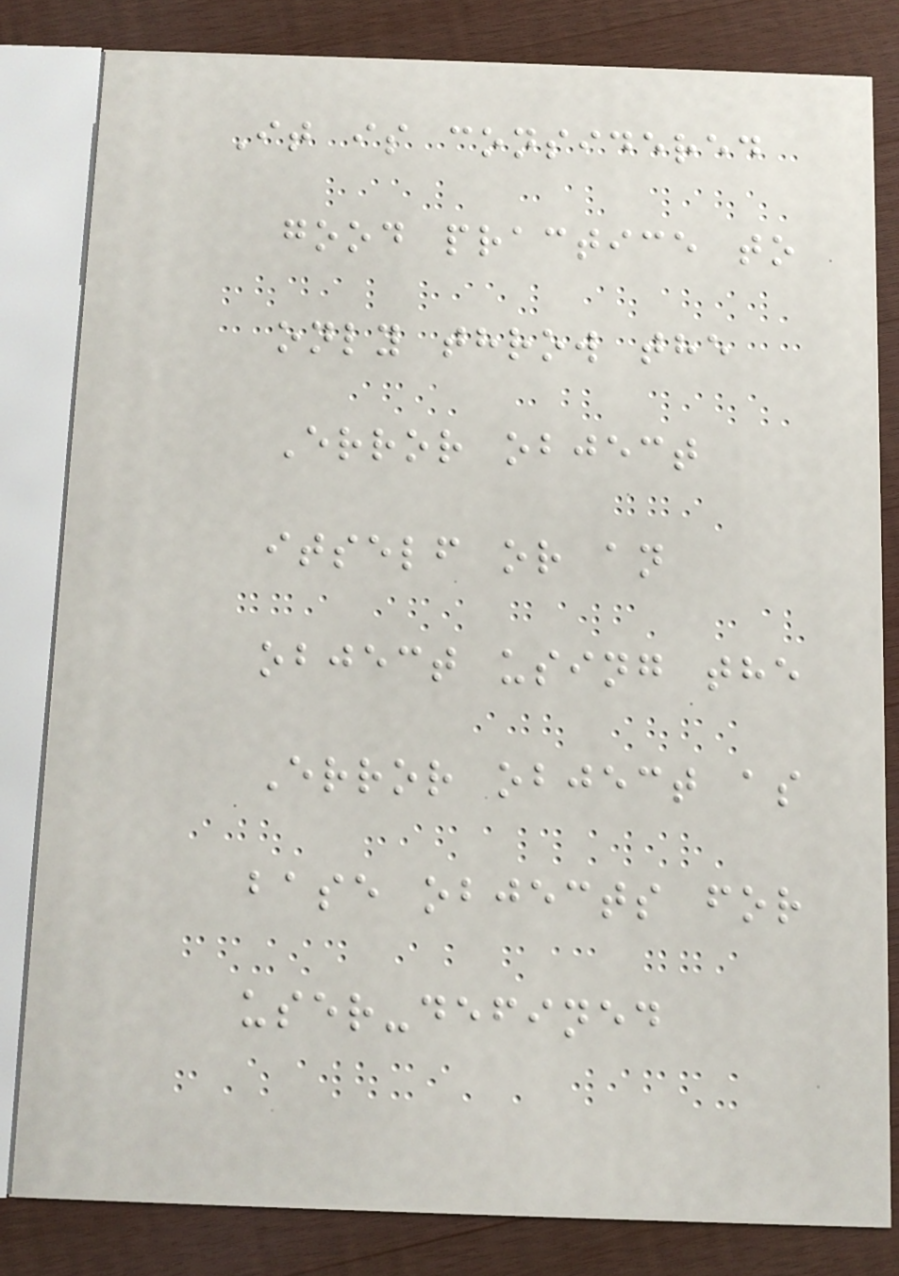It is considered
good practice to
only throw the
Error object
itself or an
object using the
Error object as
base objects for
user-defined
